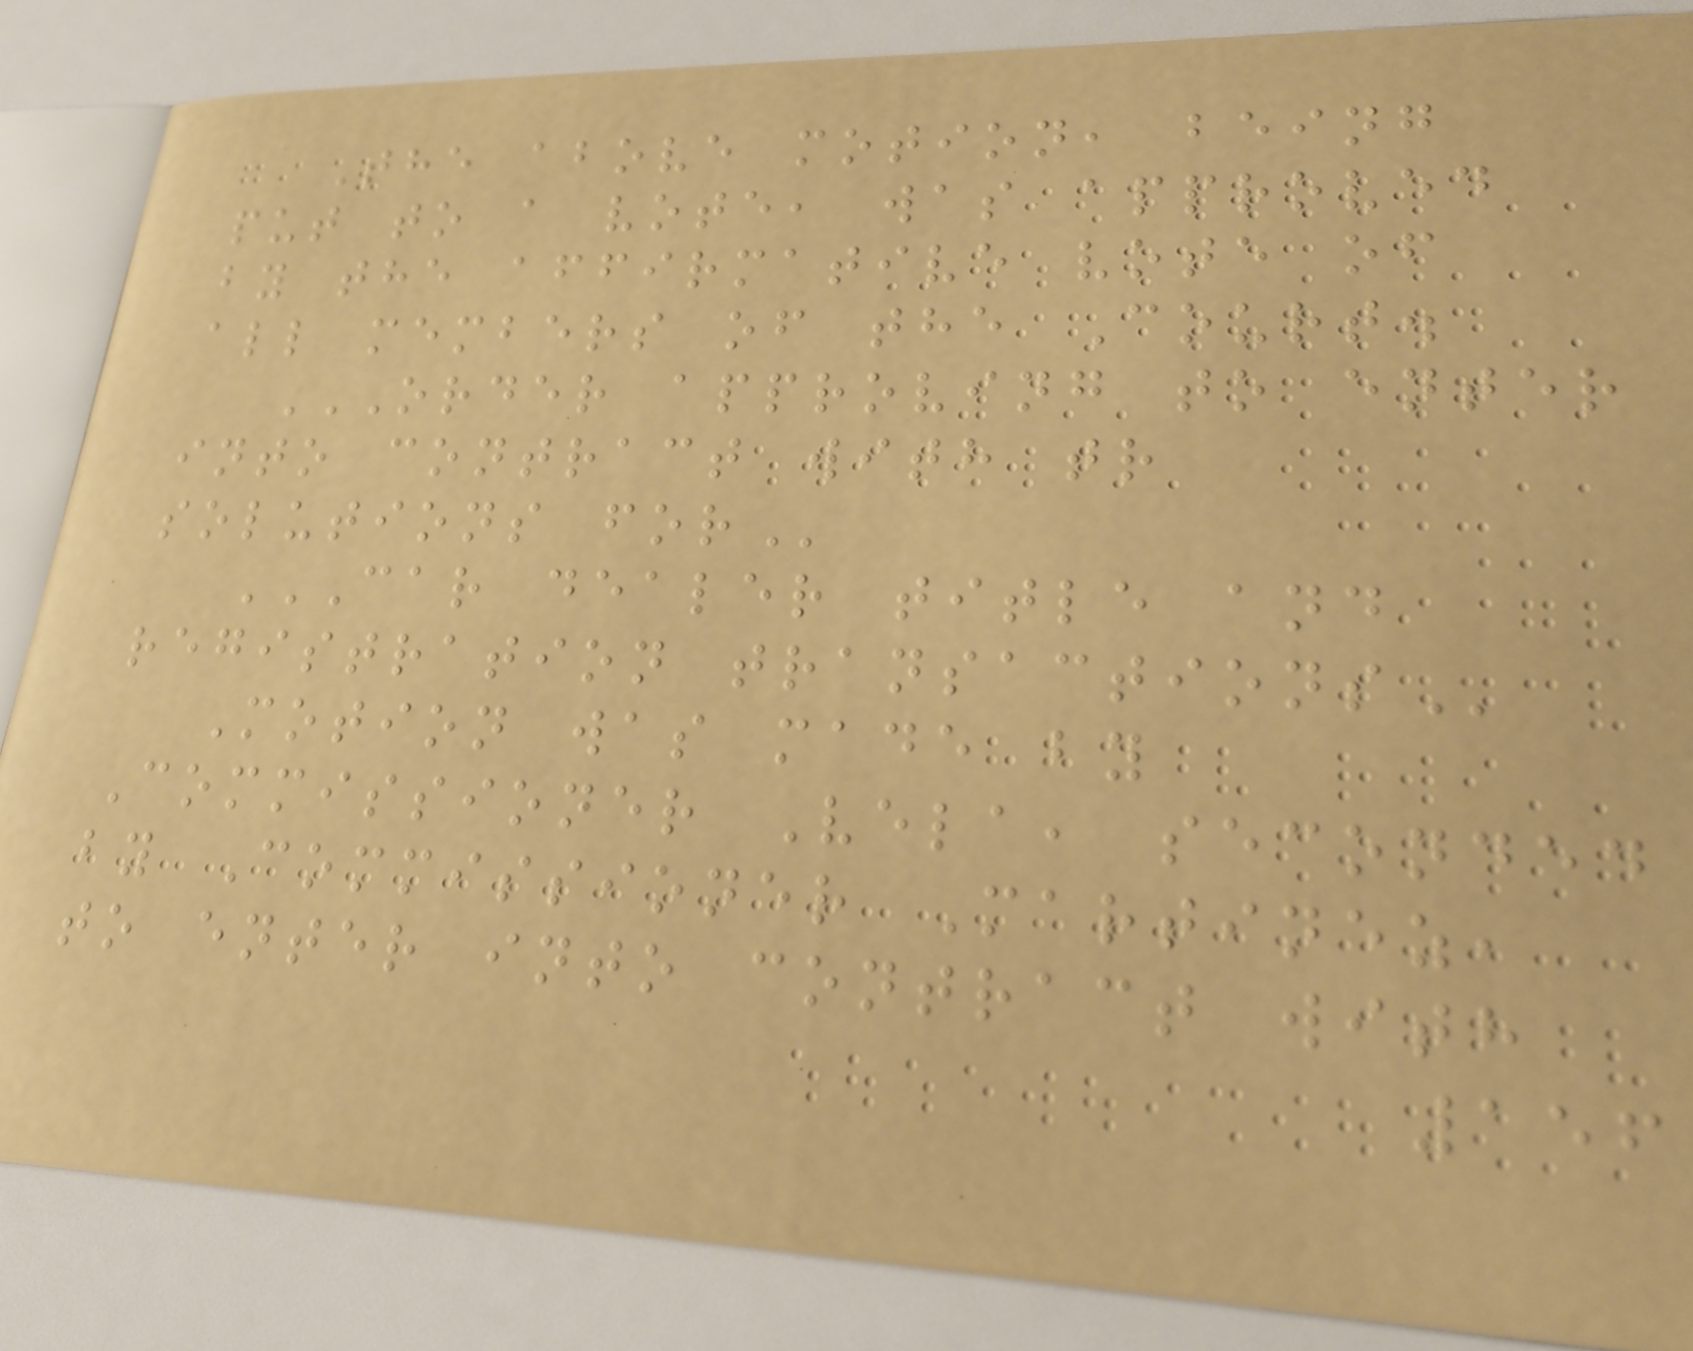The above motion, being
put to a vote, was approved
by the affirmative vote of
all members of the Court.
ORDER APPROVING TO ENTER
INTO CONTRACT WITH TR
SOLUTIONS FOR
CAR DEALER TITLE AND
REGISTRATION TRANSACTIONS
Motion was made by
Commissioner Vela, seconded
by Commissioner Martinez,
to enter into contract with
156
